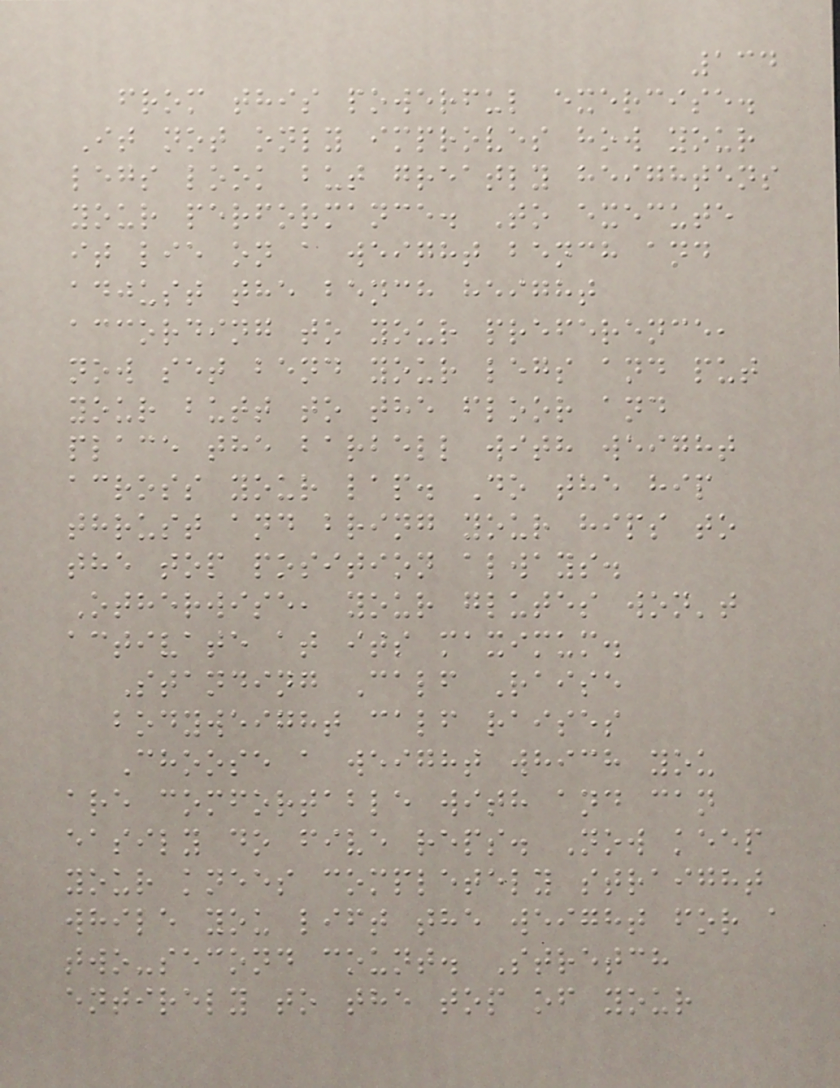134
from this powerful exercise.
It not only improves how your
legs look but greatly heightens
your performance. To execute
it lie on a weight bench and
adjust the bench height
according to your preference,
now set bend your legs and put
your butt to the floor and
place the barbell with weight
across your lap. Do the hip
thrust and bring your hips to
the top position always.
Otherwise, your glutes won't
activate at its maximum.
Standing Calf Raise
bodyweight calf raises
Choose a weight which you
are comfortable with and can
easily do five reps. Now keep
your knees completely straight
while you lift the weight for a
two-second count. Stretch
entirely to the top of your
